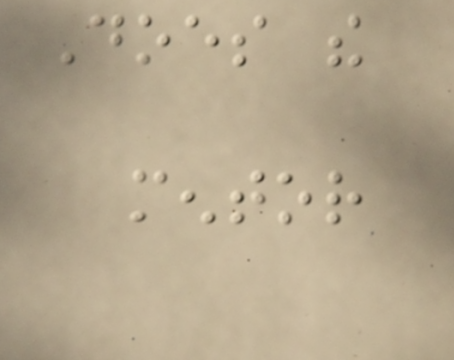Does the
mentor
